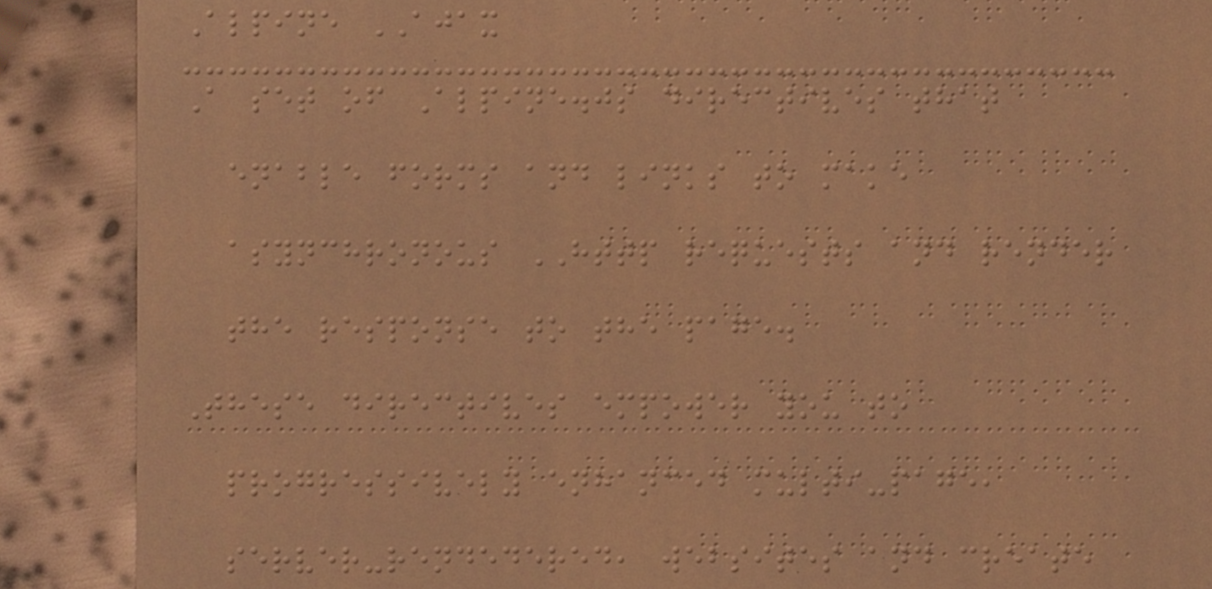Alpine AJAX
A set of Alpine.js directives that
enable forms and links to make
asynchronous HTTP requests and render
the response to the page.
These directives empower you to
progressively enhanced multi-page,
server-rendedered, websites and create
